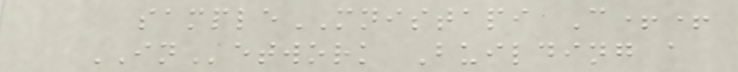sampleMNISTAPI C++
INetwork Building a
